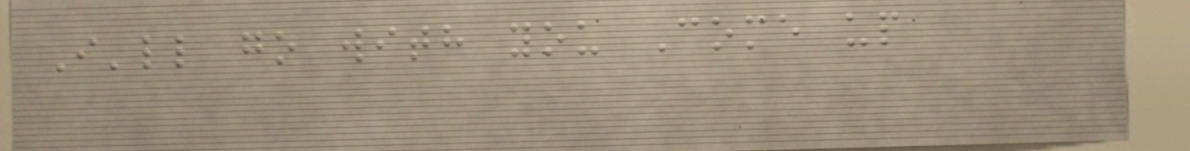I'll go with you Come up
